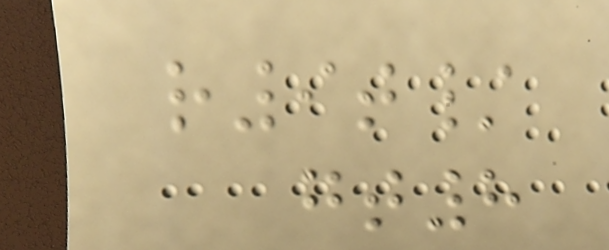r9t/
gt8
